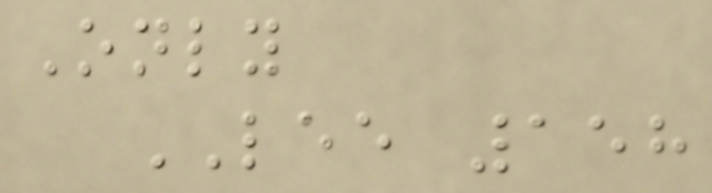Only
LEE 158
